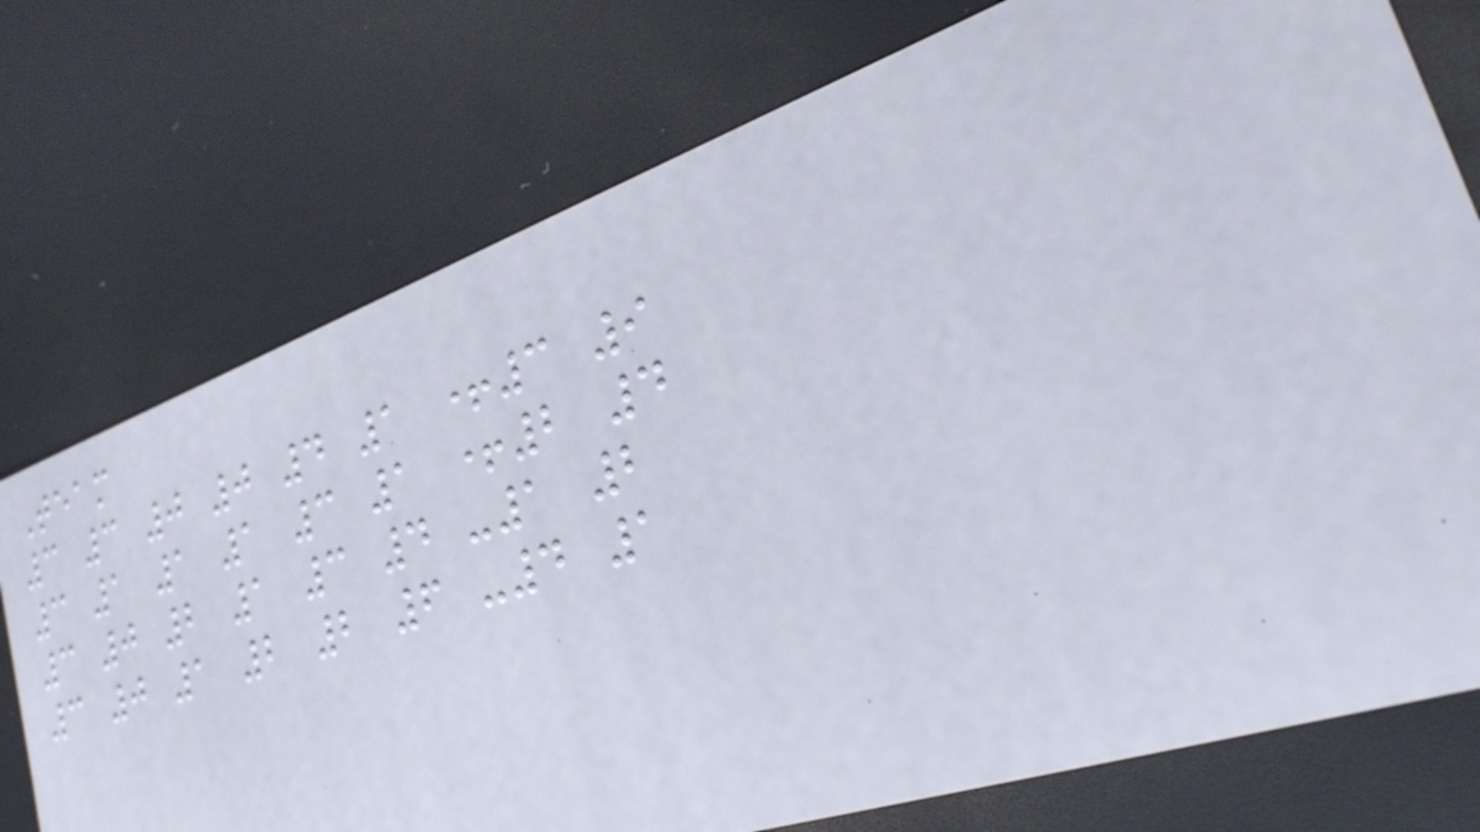Team
3 3 0 0 4 1 +3 9
3 1 1 1 3 1 +2 4
3 0 2 1 3 4 -1 2
3 0 1 2 2 6 -4 1
